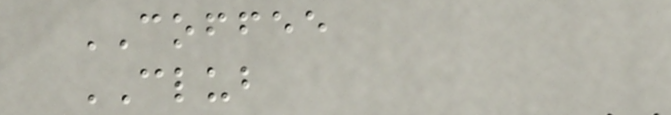COFFEE
CLUB
